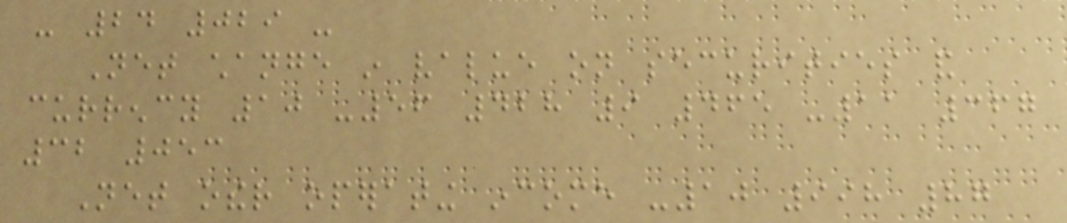- 24 029 -
Net change in value on securities and
currency 10 -56 428 9 465 -11 367
32 053
Net other operating income -10 998 87
